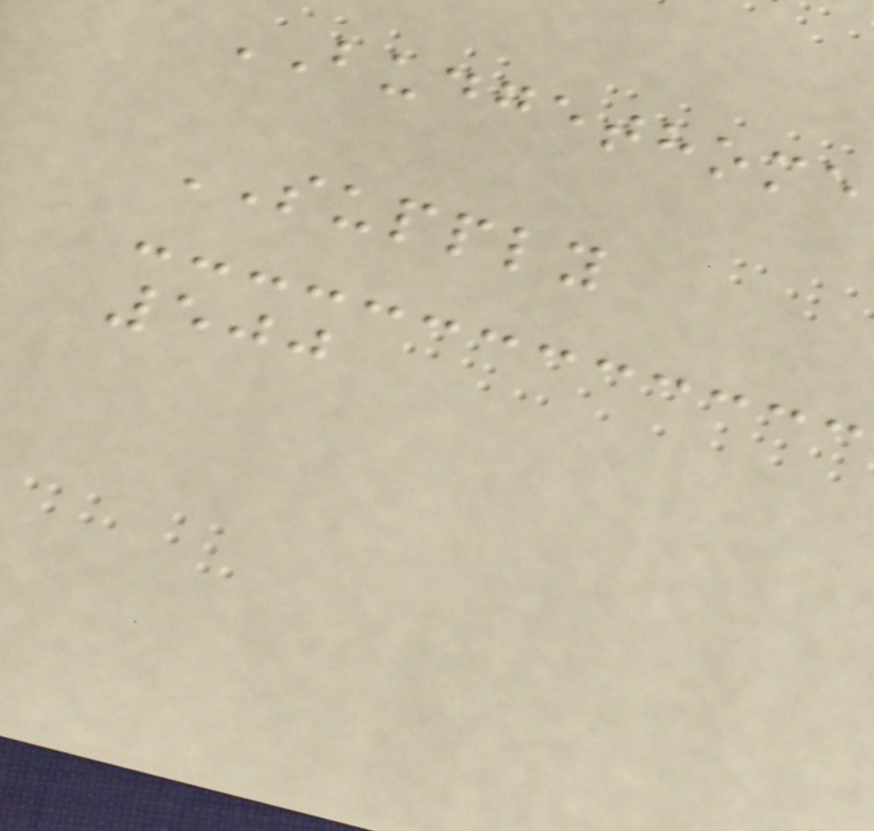BUDGETHOME
SUPPLY
500
